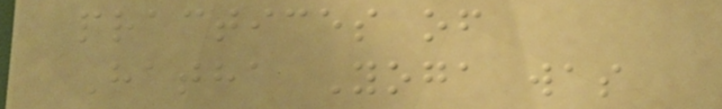practices of
Hatha Yoga was
